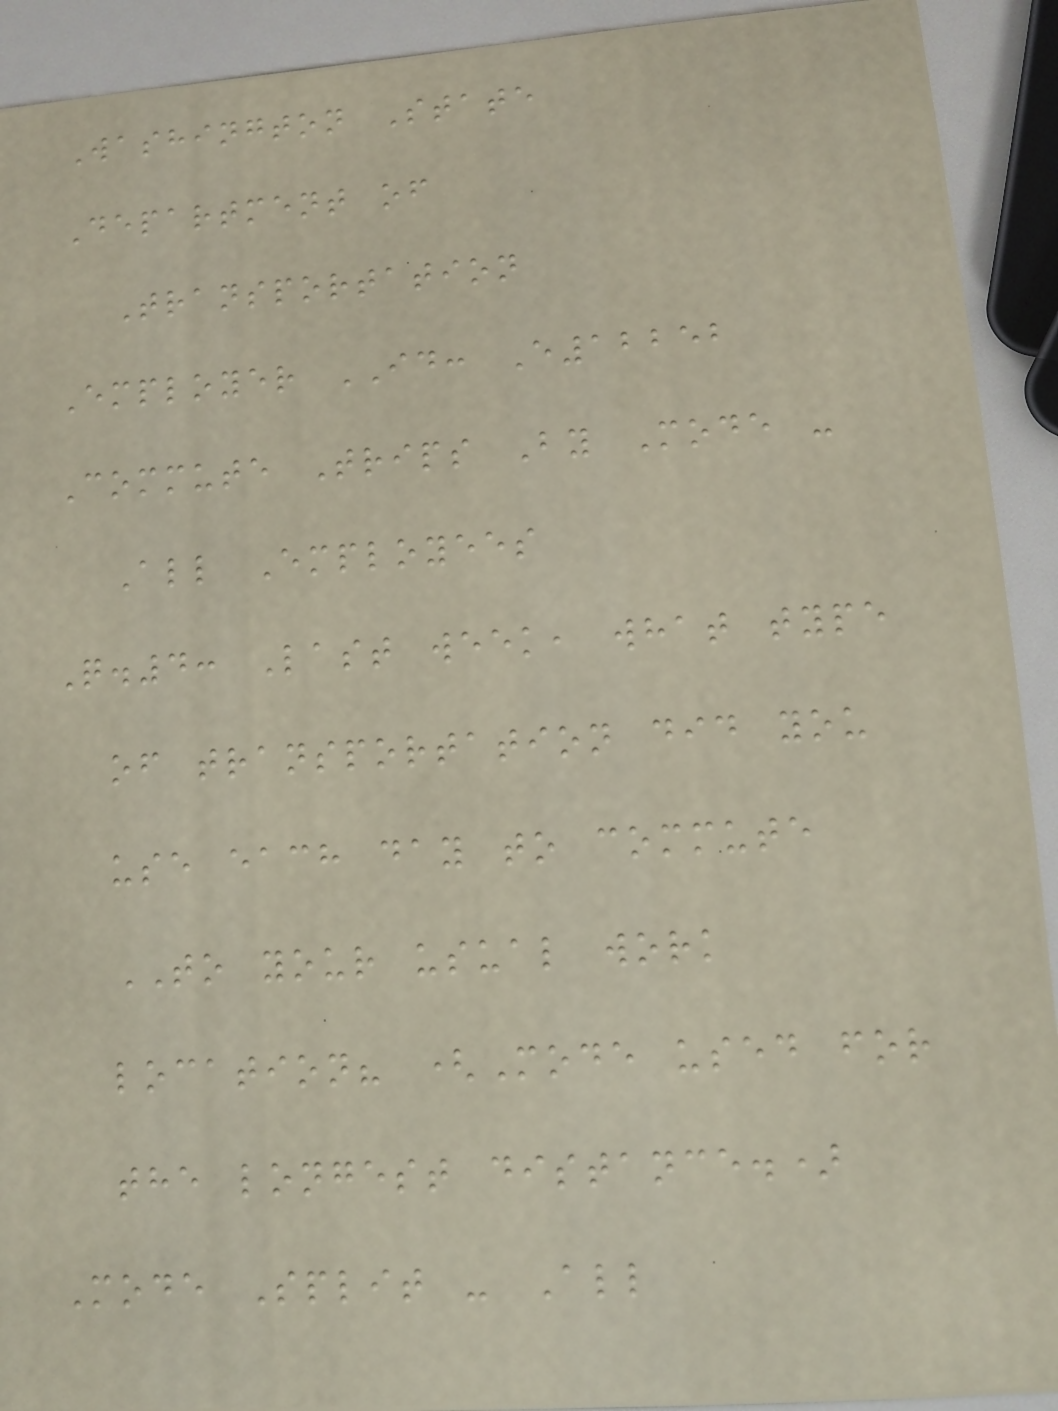Washington State
Department of
Transportation
Employer ID: E12252
Commute Trips By Mode -
All Employees
Q.4: Last week, what type
of transportation did you
use each day to commute
TO your usual work
location? (Mode used for
the longest distance.)
Mode Split - All
